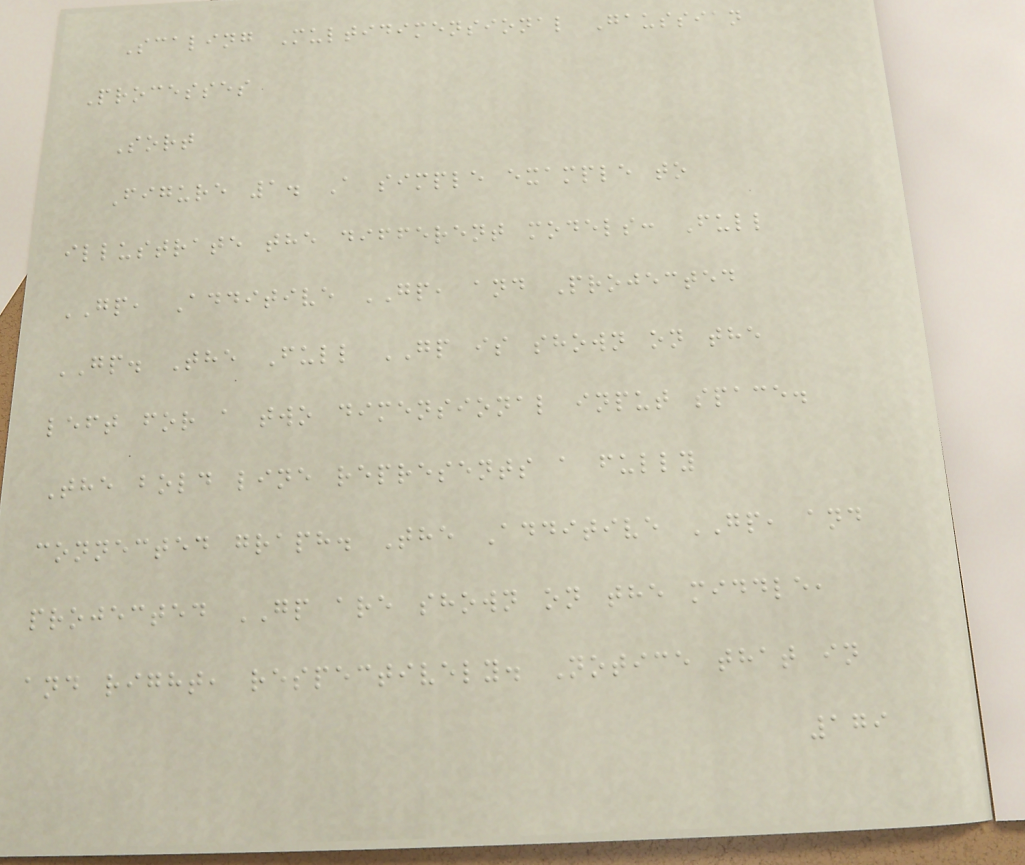Scaling Multidimensional Gaussian
Processes
Sort
Figure 1. A simple example to
illustrate the different models: Full
GP, Additive GP, and Projected
GP. The Full GP is shown on the
left for a two dimensional input space.
The bold line represents a fully
connected graph. The Additive GP, and
projected GP are shown on the middle,
and right, respectively. Notice that in
179
